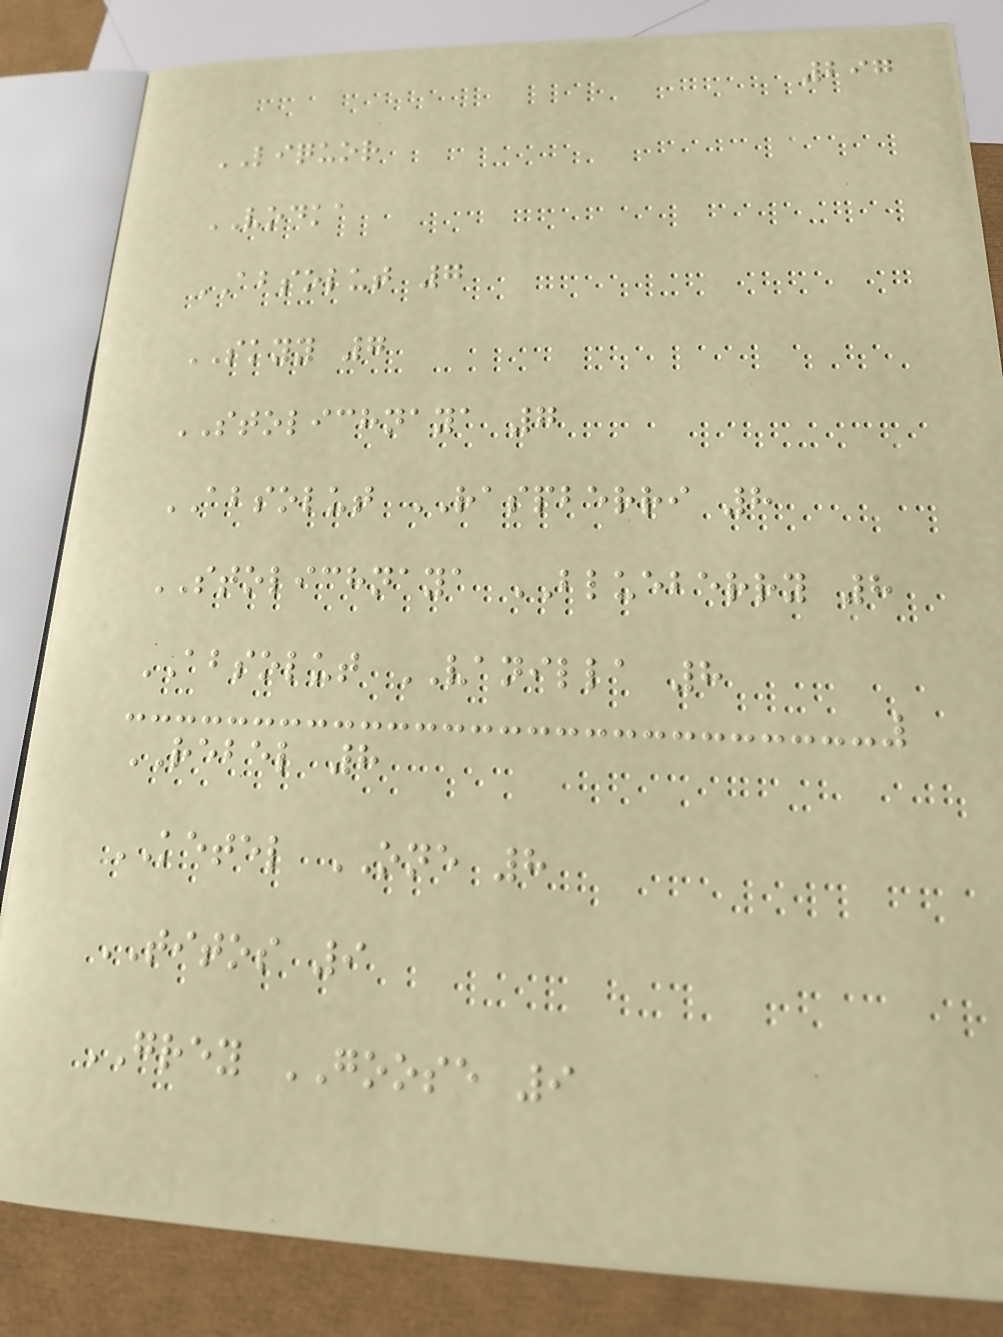297
LIQUOR
VODKA
ABSOLUT 7
SKYY 7
STOLICHNAYA 7
ABSOLUT RASPBERRI 8
STOLICHNAYA BLUEBERRY 8
ABSOLUT VANILLA 8
REBEL 8
KETEL ONE 8
TITOS 9
GREY GOOSE 9
